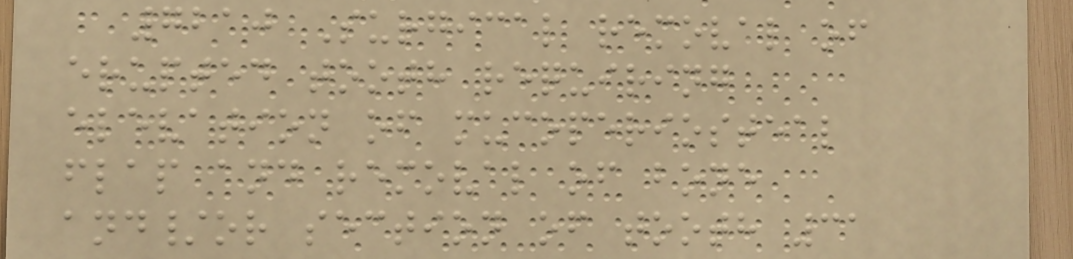7210 Surgical removal of
erupted tooth requiring
elevation of mucoperiosteal
flap and removal of bone
and/or section of tooth 31
